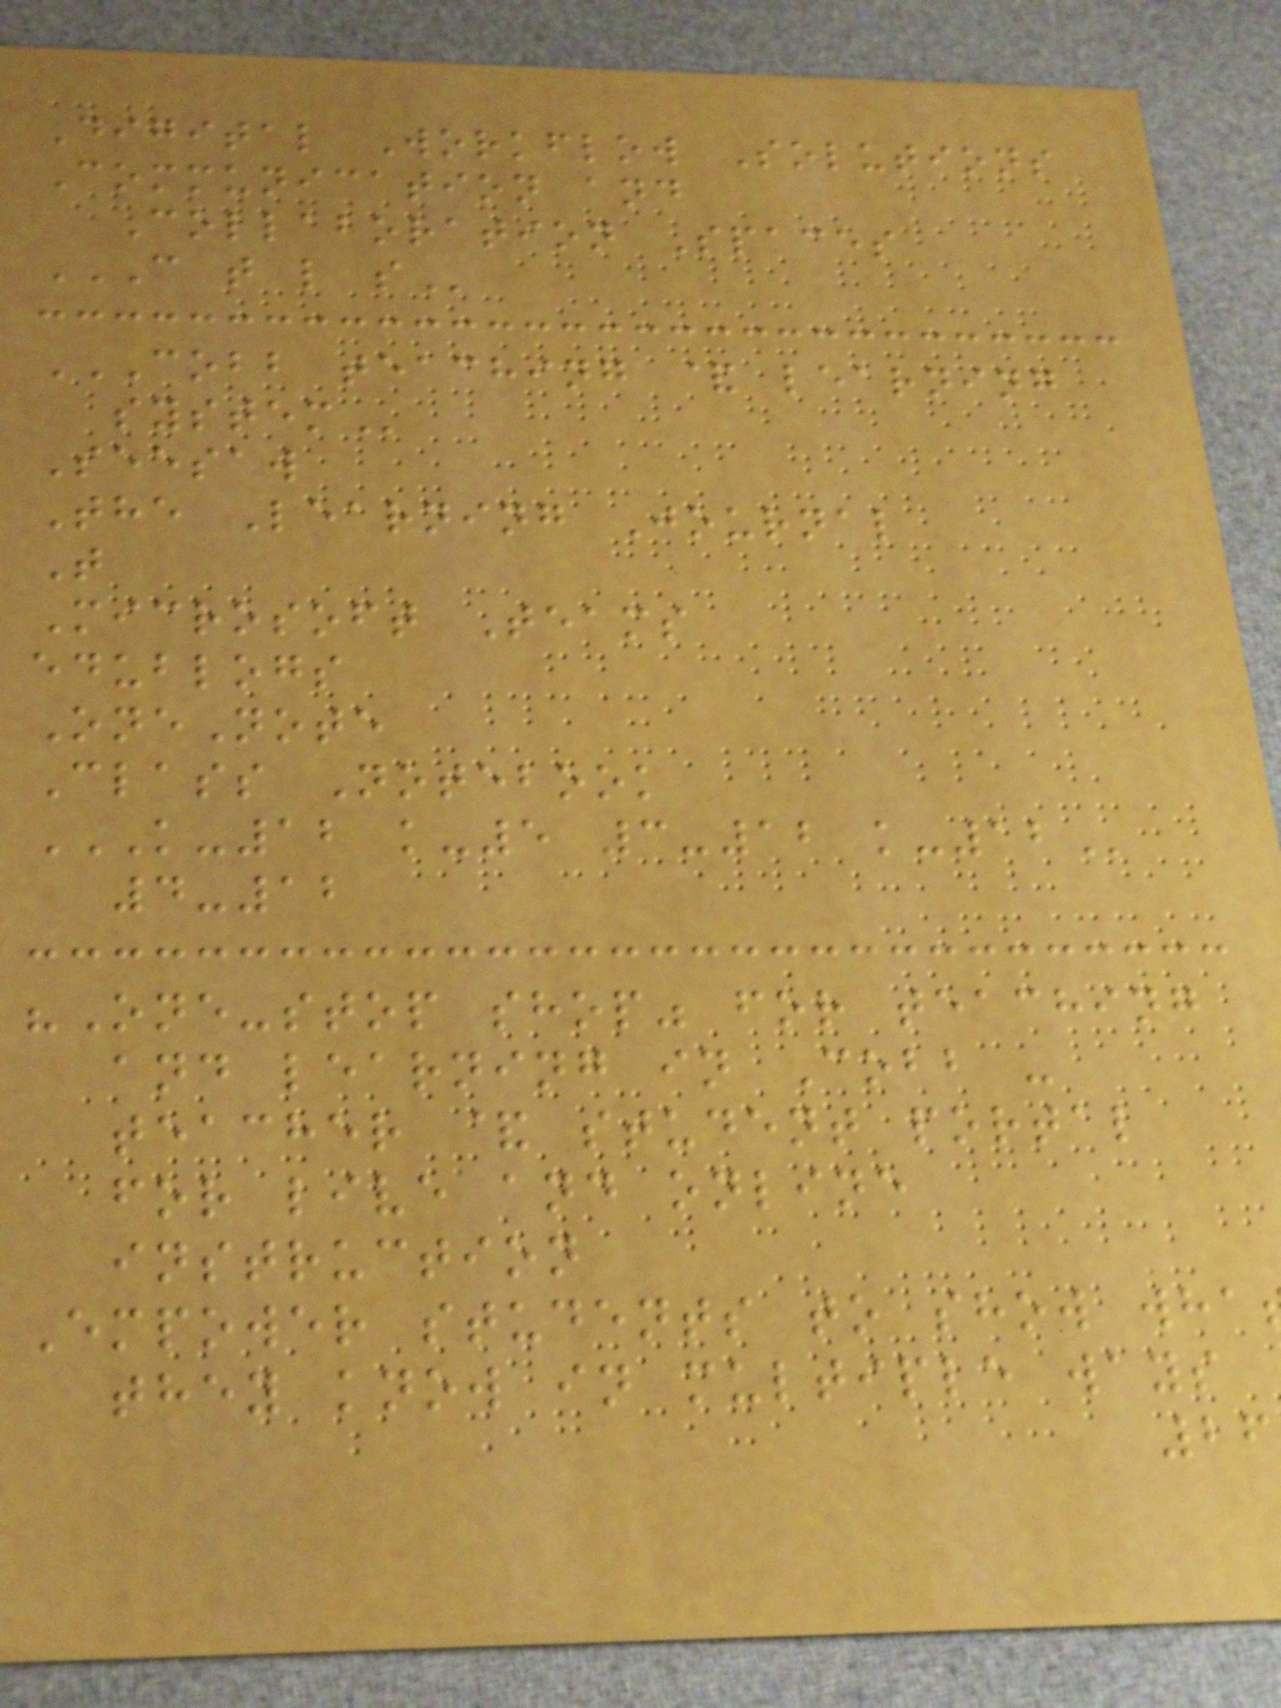Digital Workflow Solutions
Communication and
Collaboration Spaces
C T L S
COBB TEACHING & LEARNING
Seesaw
The Learning Journal
T
Microsoft Teams
edublogs
OneNote
Class Notebook
K-12 K-5 3-12 K-12
4-12
"One-stop shop" for teaching
and learning in Cobb -
teacher & student portal
for live and online
instruction
Empower students to show wha
they know in multiple ways
